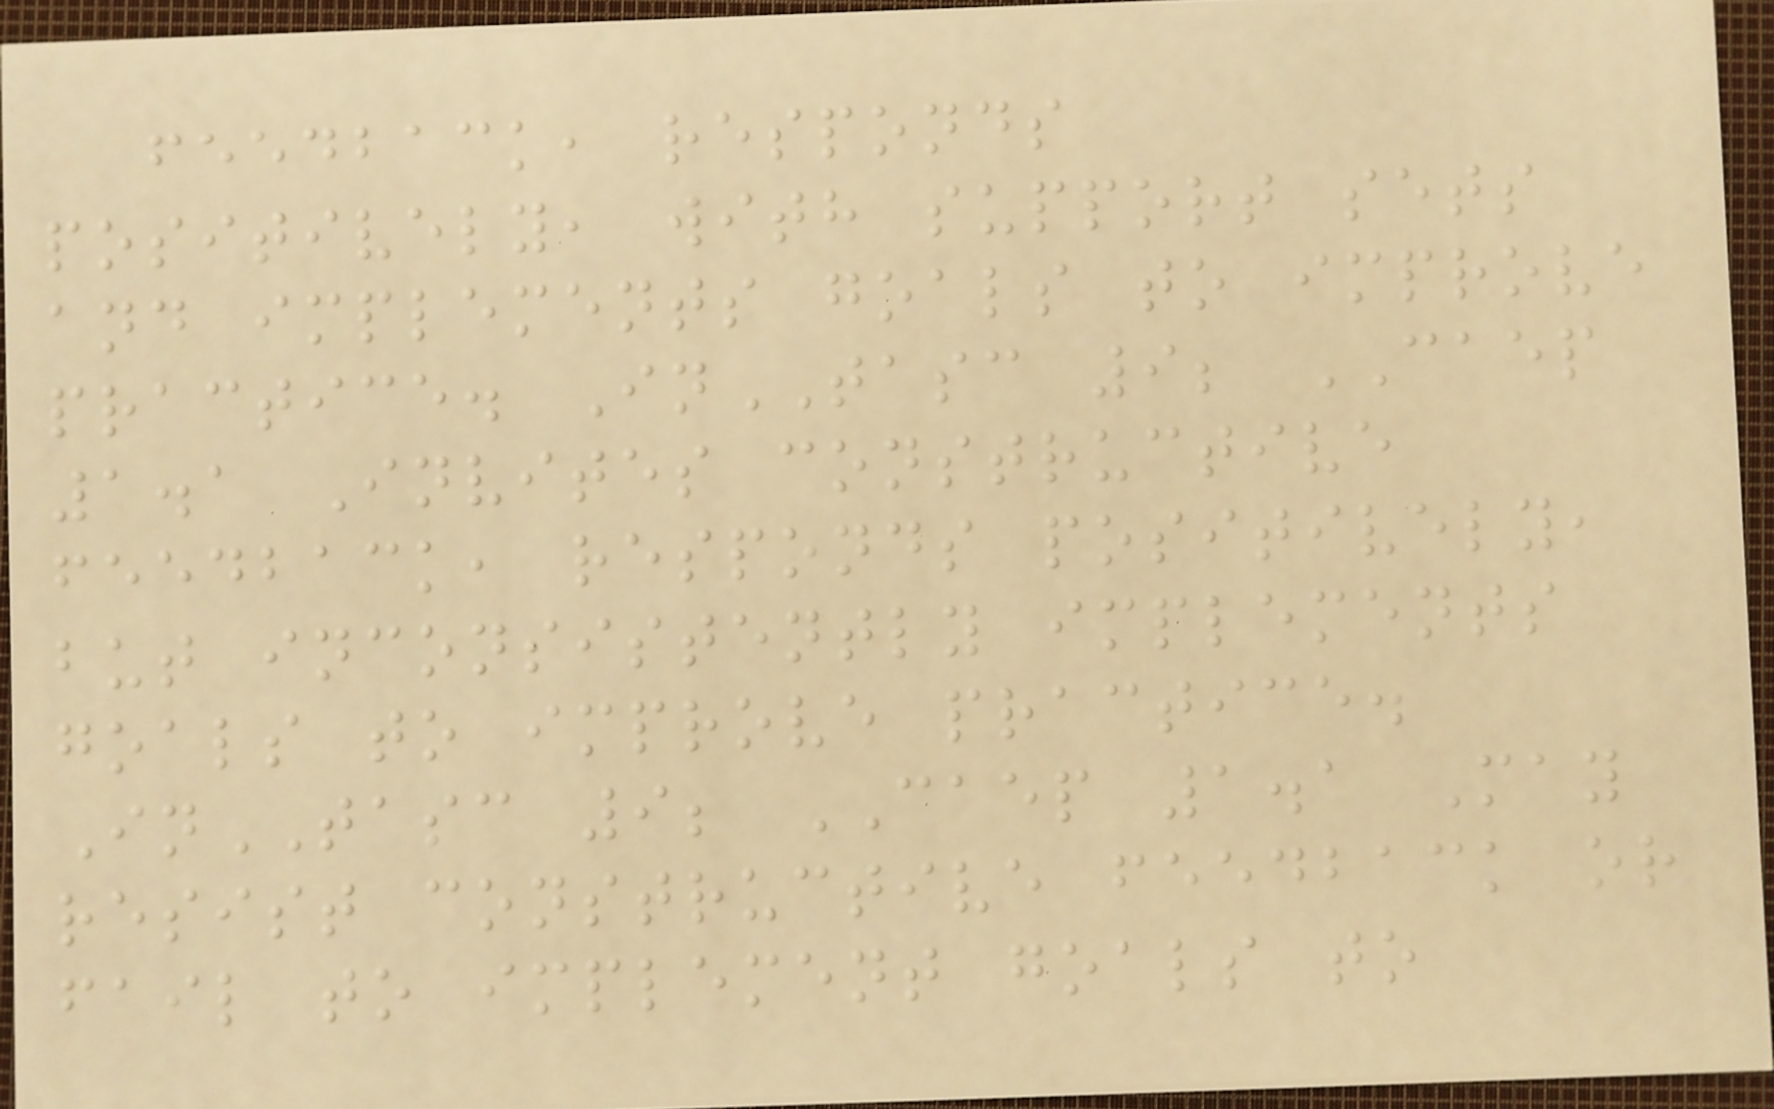feedback, responds
positively, with support sets
and implements goals to improve
practice. InTASC 9; CAEP
1.1 Invites constructive
feedback, responds positively,
but inconsistently implements
goals to improve practice.
InTASC 9; CAEP 1.1 May
resist constructive feedback or
fail to implement goals to
